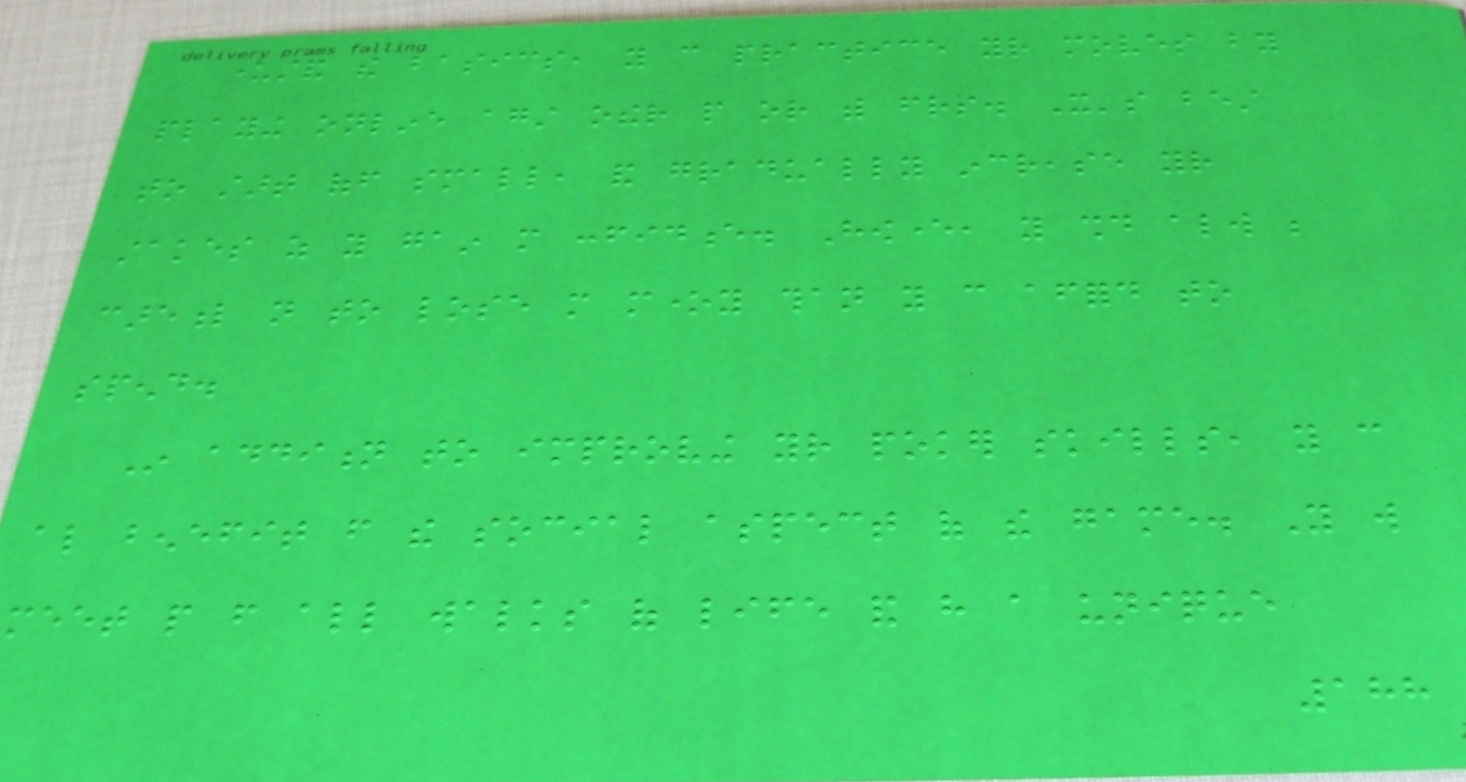understand the basics, you can practice your moves by
playing online against other people or with friends. It's best
to start off small, and gradually increase your
stakes as you gain more confidence. However, you should always be
careful not to lose more money than you can afford to
spend.
In addition to improving your poker skills, you can
also benefit from the social aspect of the game. You will
meet people from all walks of life and have a unique
188
